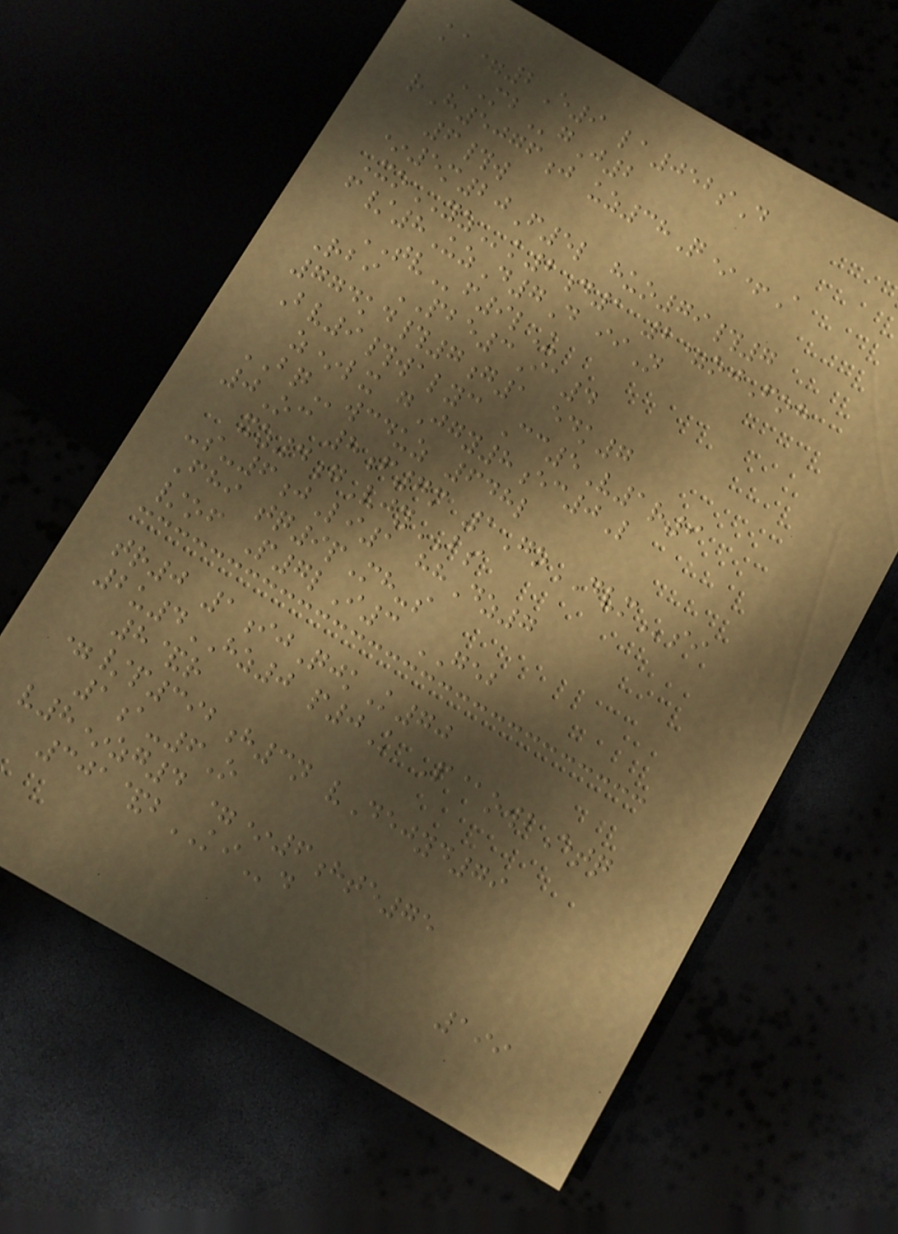ka=2E9 la052sD
MBgJ2
rH5076j uz38Q*+A
6#w
*5m20F5l huo79#7
XoYZk2d1 2=ojFoh
f/8UzD7D iiN
TVf9lU
Rbi PBE3Ia4
774kd#7g1 edk7
Bv9#walyc Cc5V1r9
z*lx gJgy8ec0L
BQwcduz 648l
0Oc 8f7m 1GoDVMsi
xz4gVjyBS
-s-6jLi1 hhDz7
Fhi tq9pMh-s
/of P7lI3 GEB
tr0 1ijQjkK70
2u4HZ0 p0K P@owbEtq
8&r
=/p392h3n vDejyd79
1a-6O
v8*zg4 =*6hte75
301&bKId
199
